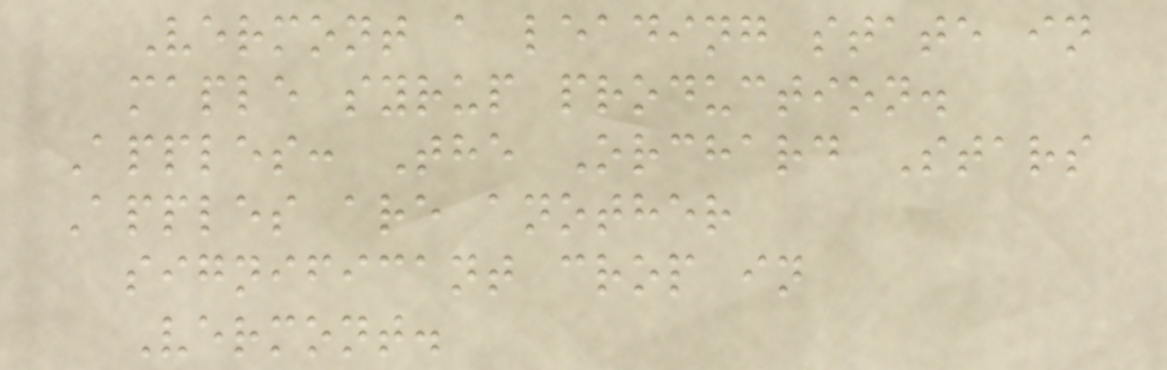Vermont a leading state in
maple syrup production.
Apples: The Orchard Stars
Apples are another
significant crop in
Vermont.
